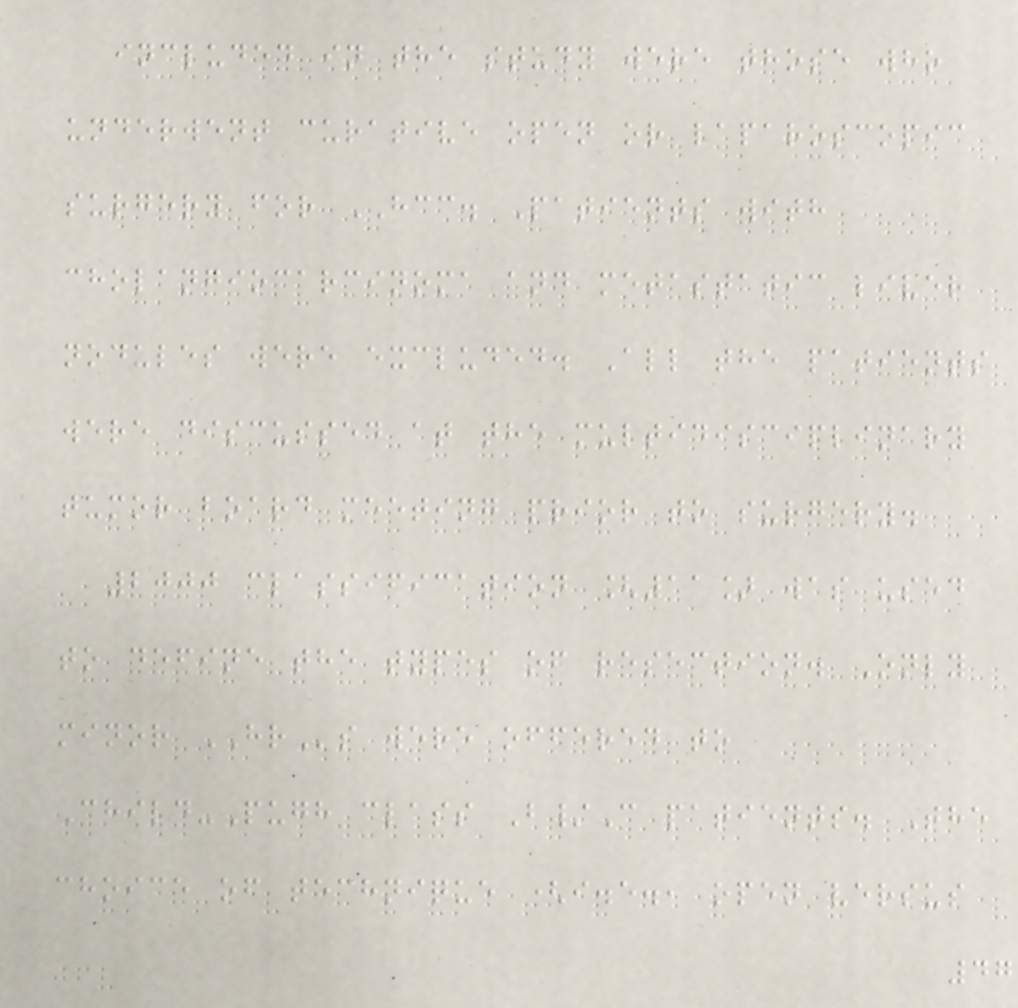included in the study were those who
underwent curative open or laparoscopic
surgery for HCC. Patients with
cholangiocarcinoma and metastatic liver
nodules were excluded. All the patients
were discussed at the multidisciplinary
tumor board meeting prior to surgery.
2000 classification [11] was used
to define the types of resection. Only
minor HRs were offered to
Child-Pugh class B/C patients. The
choice of technique (i.e., open versus
47
